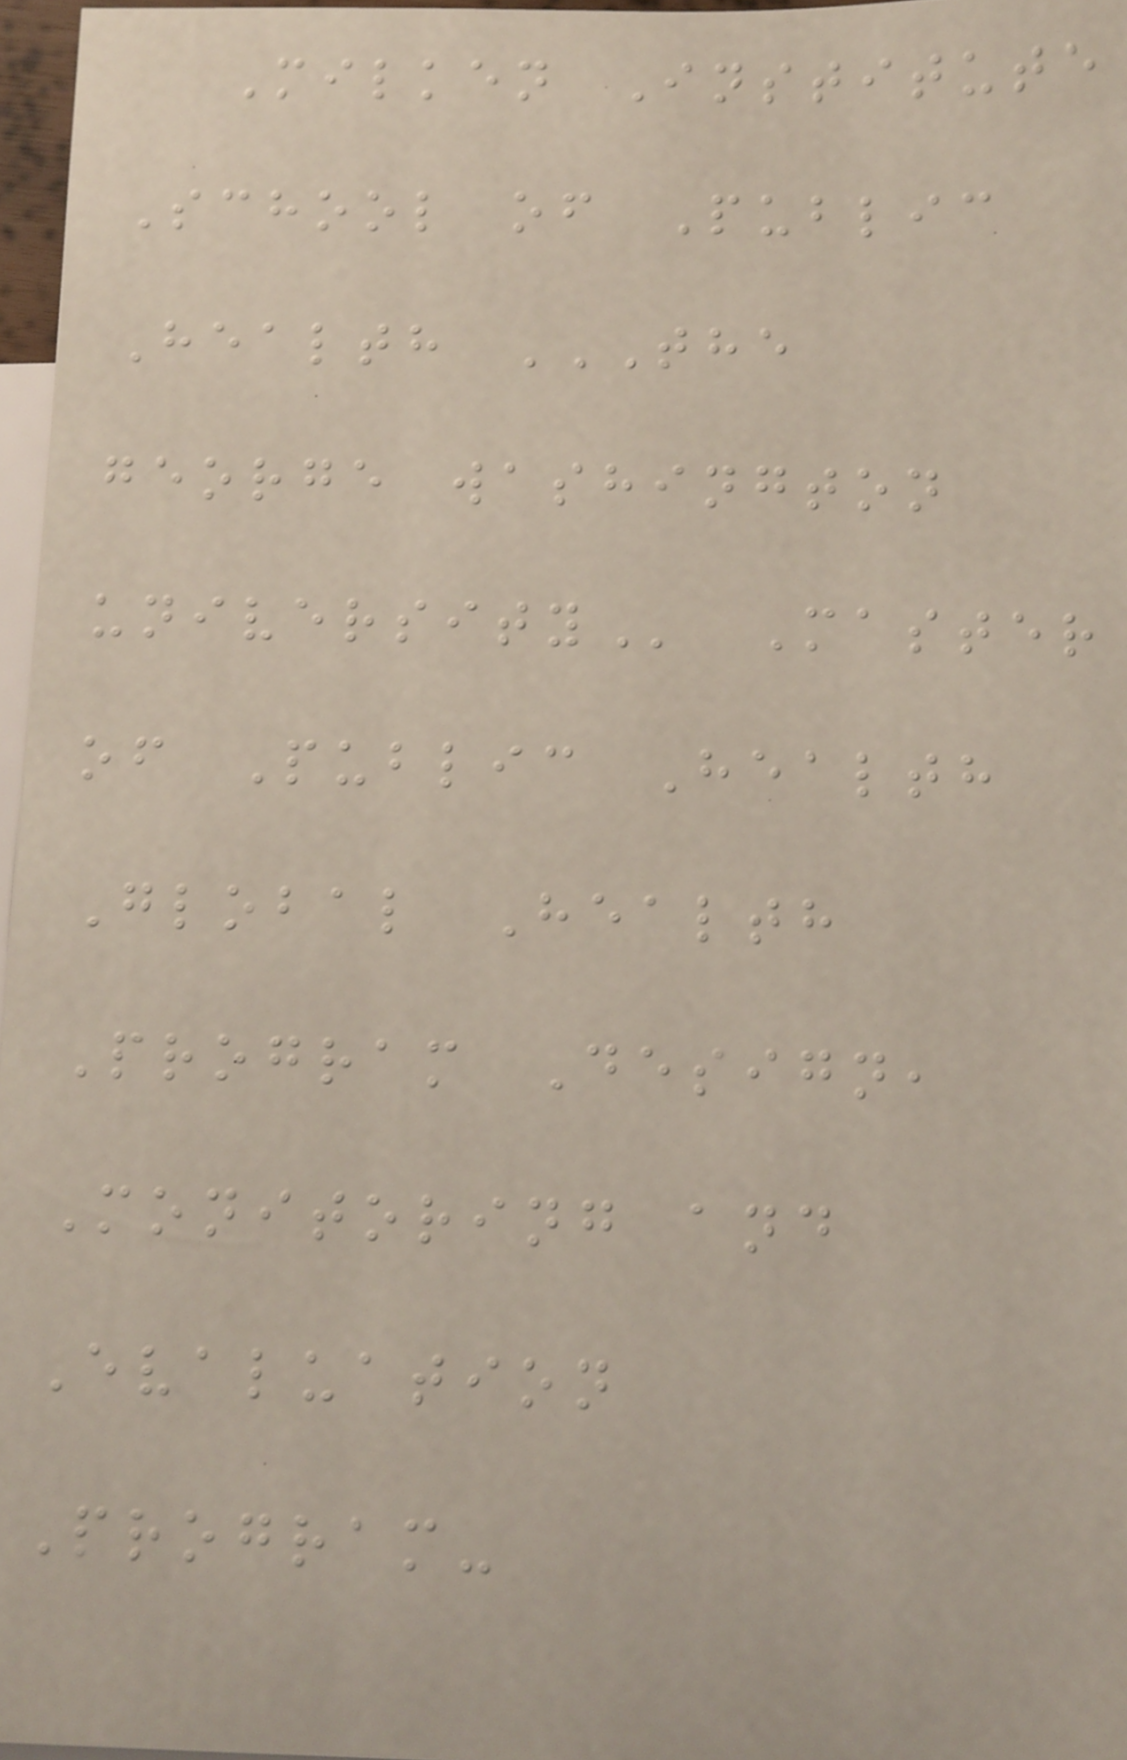Milken Institute
School of Public
Health THE
GEORGE WASHINGTON
UNIVERSITY Master
of Public Health
Global Health
Program Design,
Monitoring and
Evaluation
Program-
